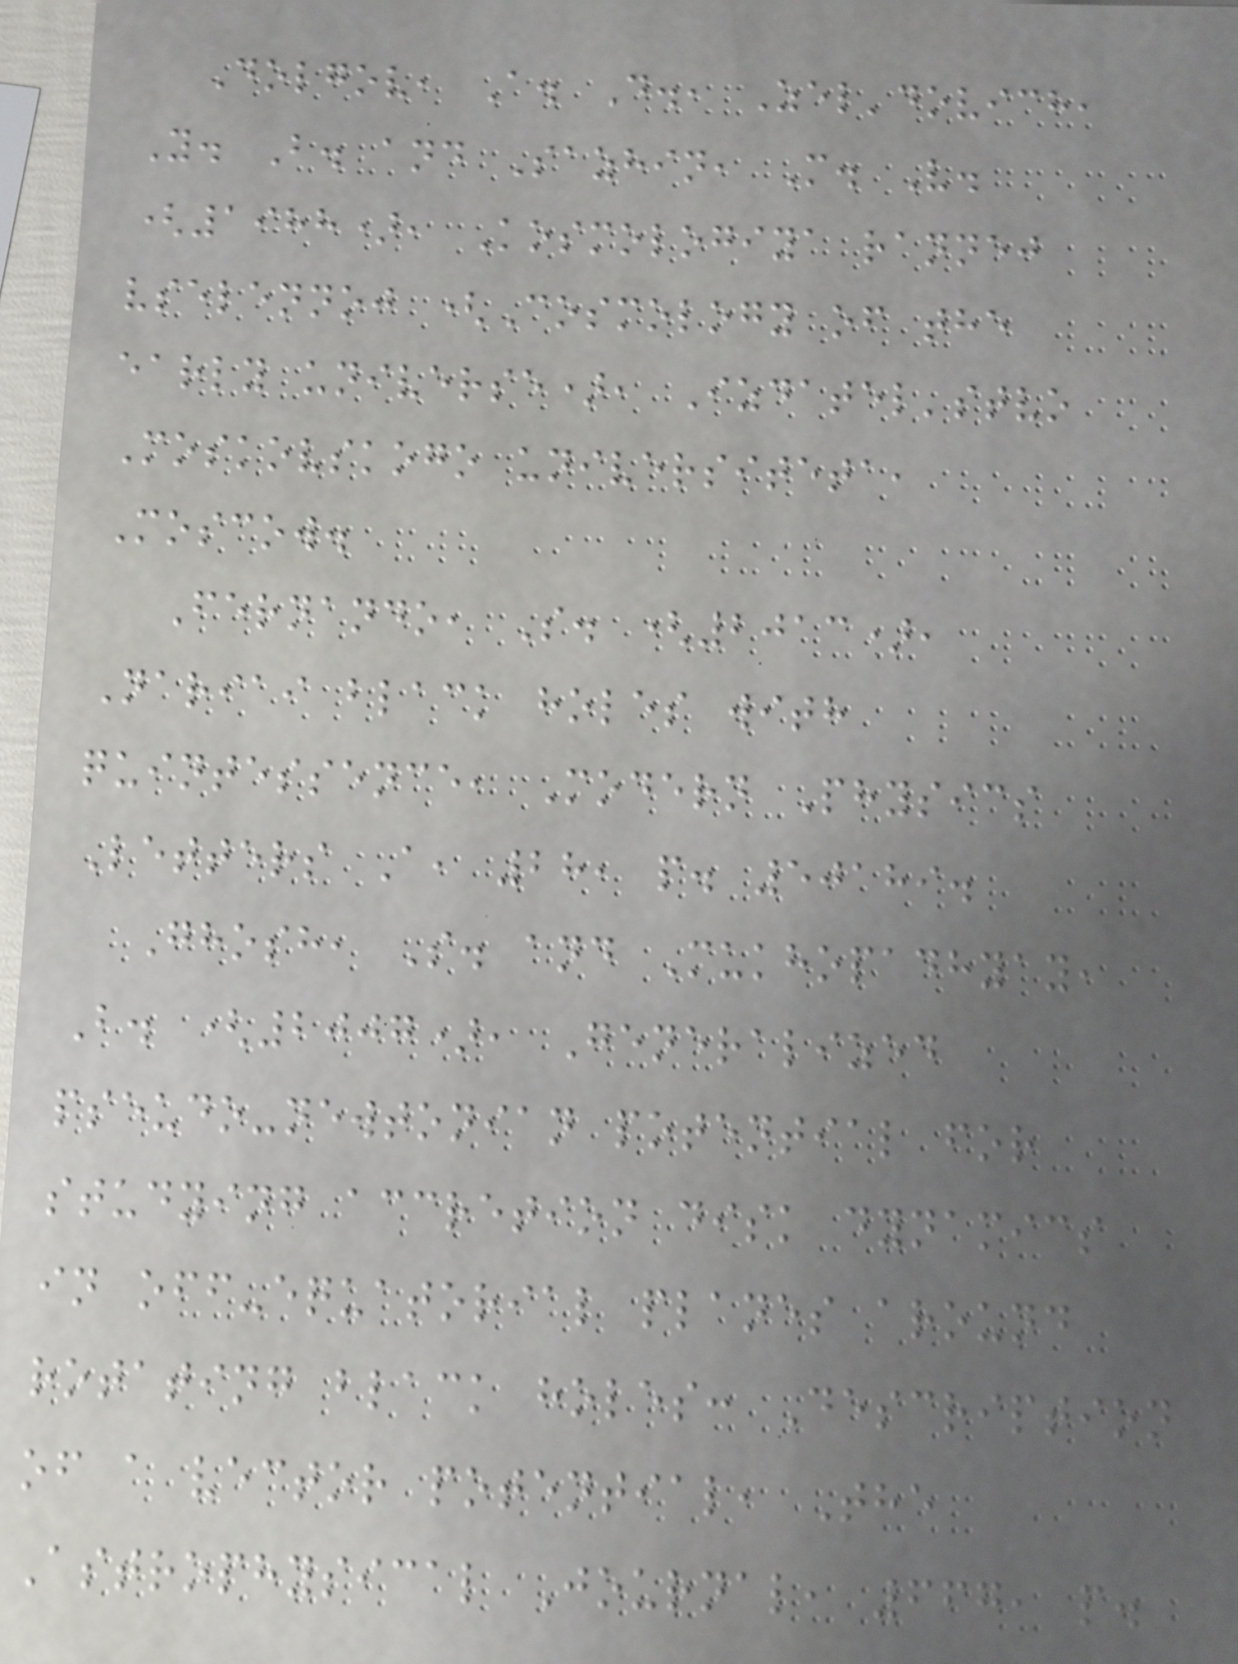Dolgov, A. D., Zel'dovich,
Y. B. and Sazhin, M. V.
(1988), Kosmologiya rannej
vselennoj (Cosmology of the
early universe), Izdatel'stvo
Moskovskogo universiteta,
Moscow.
Fernando, S. (2013),
Nariai black holes with
quintessence, Modern Physics
Letters A, 28, p. 50189.
Ghosh, S. and Mukhopadhyay,
B. (2007), Generalized
pseudo-newtonian potential for
studying accretion disk dynamics
in off-equatorial planes around
rotating black holes: Description
of a vector potential, The
Astrophysical Journal, 667, p.
